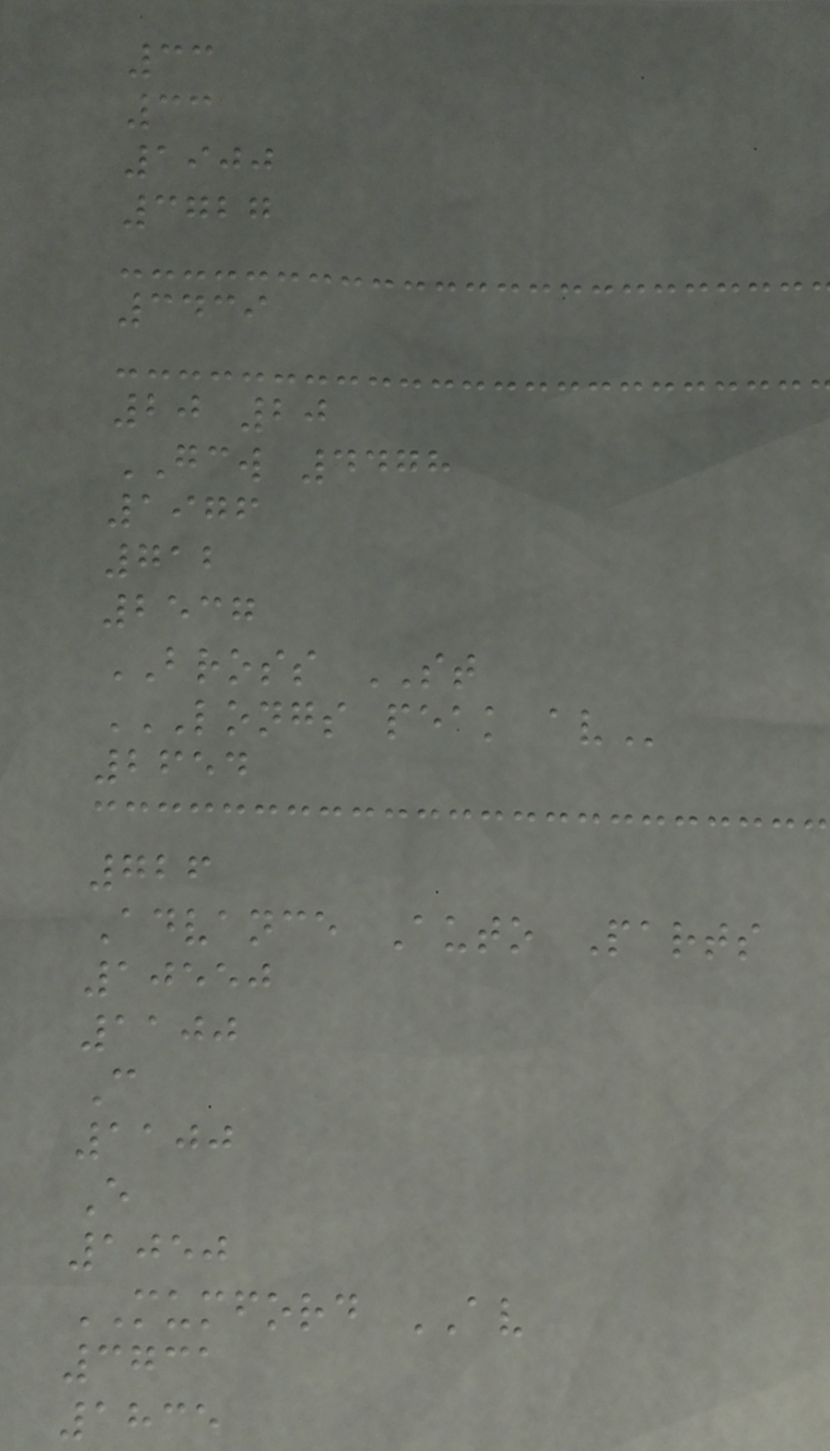33
33
1900
3727
3439
20 20
GCW 4478
1976
712
2537
BROSS ST
LONGS PEAK AV
2654
726
Advance Auto Parts
10550
1100
C
1100
E
1050
MUMFORD AV
3731
1835
